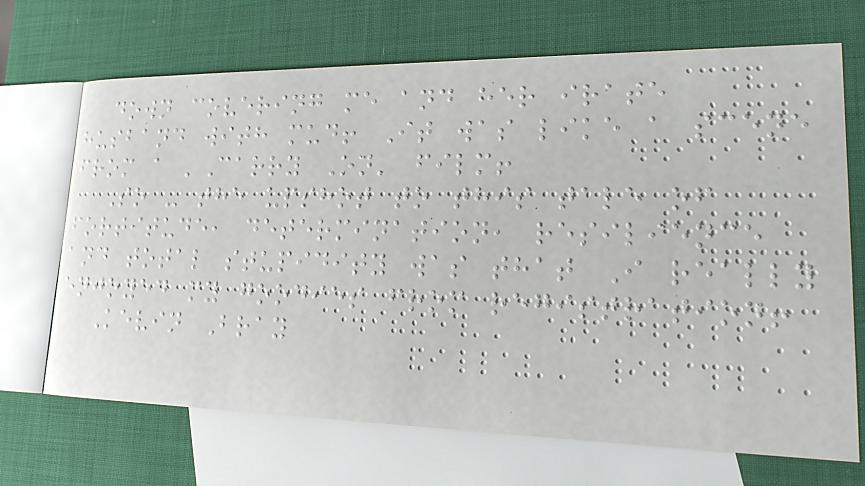down covering me and her irate
husband with mud! It was like a scene
from a 'Carry On' film!
So - the upshot to this tale of
fortitude, determination, resilience
and total stupidity was that I really
enjoyed my goodies from registration!
Kevin Bray
